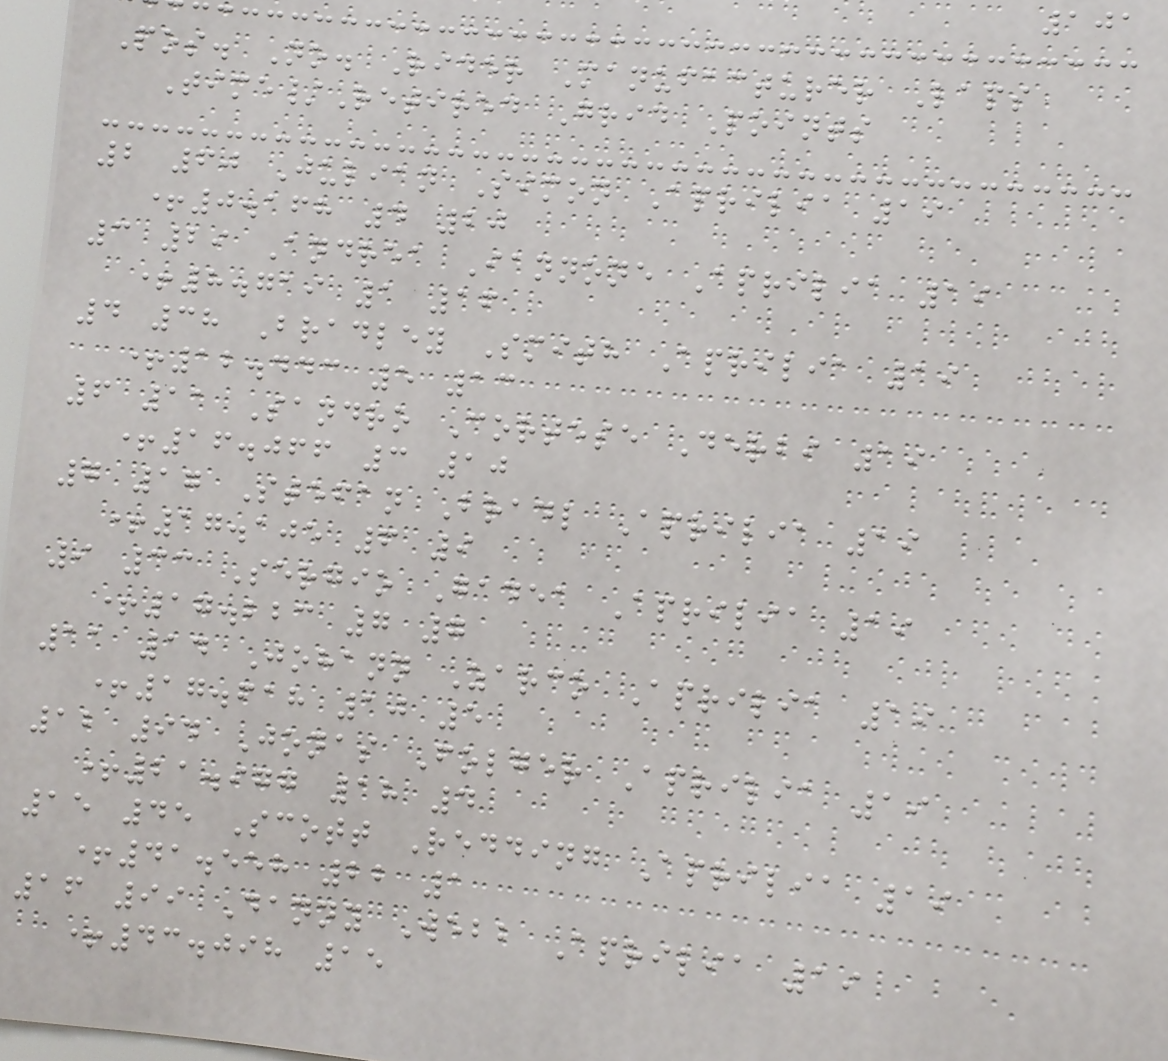101
Pos. No. Rider Manufacturer Laps
Time/Retired Grid Points
2 60 Julian Simon Aprilia 19
+0.168 4 20
3 29 Andrea Iannone Aprilia 19
+8.719 1 16
4 38 Bradley Smith Aprilia 19
+12.443 5 13
6 11 Sandro Cortese Derbi 19
+16.066 3 10
7 17 Stefan Bradl Aprilia 19
+17.105 6 9
9 33 Sergio Gadea Aprilia 19
+17.223 7 7
11 14 Johann Zarco Aprilia 19
+17.618 10 5
12 94 Jonas Folger Aprilia 19
+21.977 18 4
15 45 Scott Redding Aprilia 19
+41.558 22 1
16 99 Danny Webb Aprilia 19
+43.098 15
